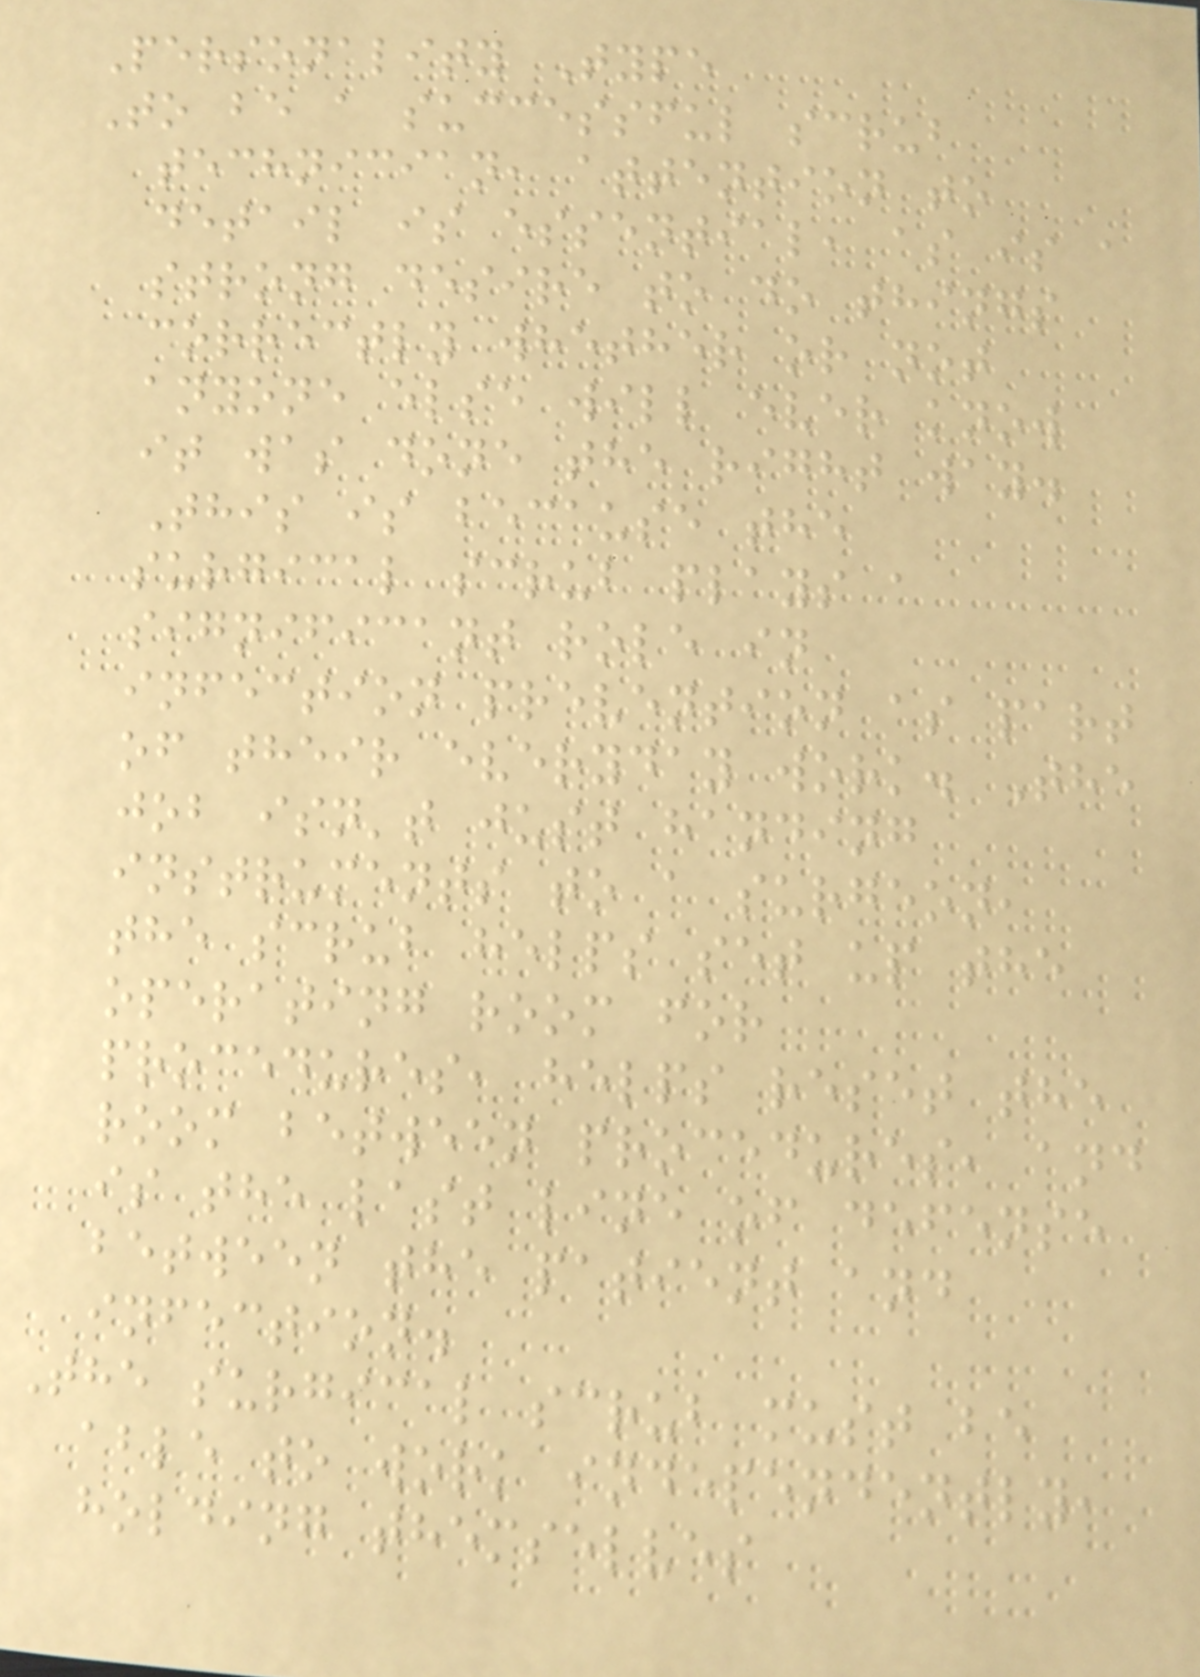Personality Type
To be a successful scrub
technician, attention to
detail is essential, as is a
strong desire to do things
correctly whether or not
anyone else will ever know
it was done the right way.
This is because the
surgical scrub plays a
significant role in
infection prevention as part
of their everyday work. The
job isn't just handing
instruments to a surgeon,
the scrub helps set up the
operating room for
procedures, helps reset the
room between procedures, and
is the last line of defense
between the patient and
infection.
The surgical scrub must be
able to work independently,
holding themselves
